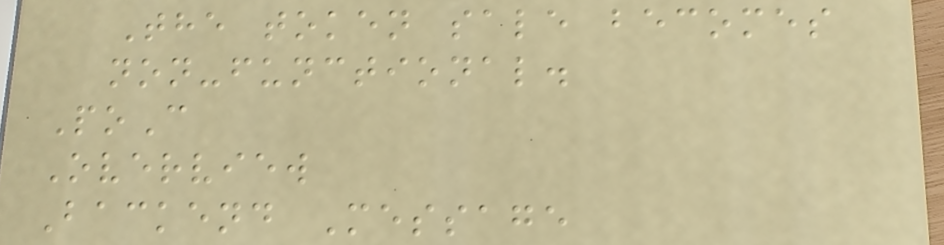The token sale becomes
non-functional.
PoC
Overview
Backend Message
